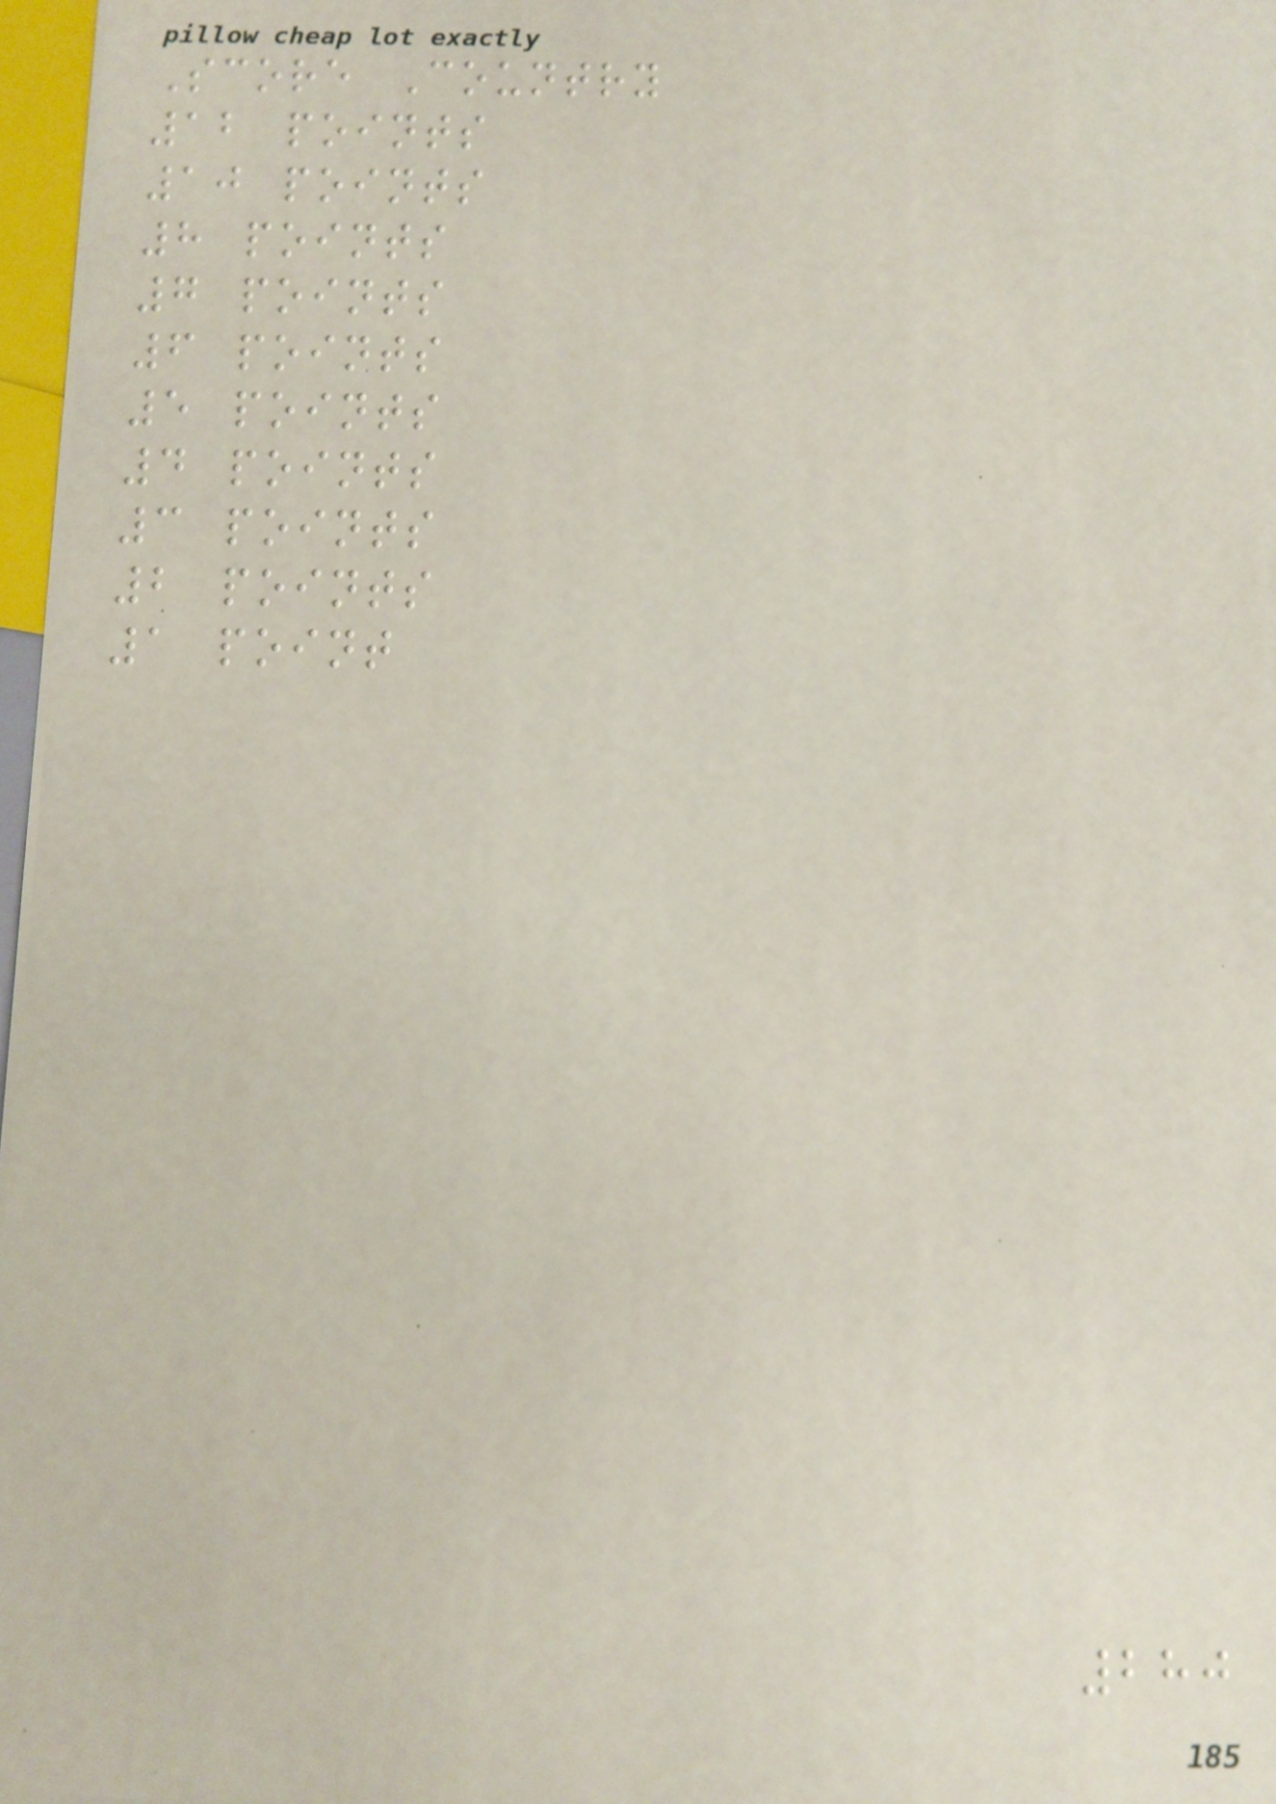Score Country
12 points
10 points
8 points
7 points
6 points
5 points
4 points
3 points
2 points
1 point
280
